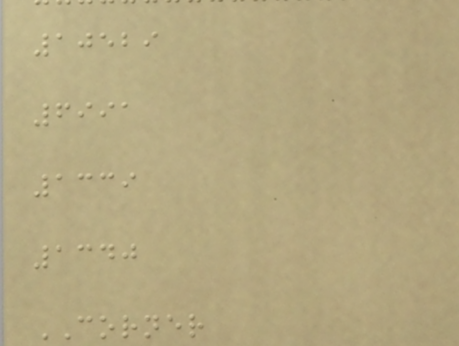10529
6991
1339
1340
CORNER
